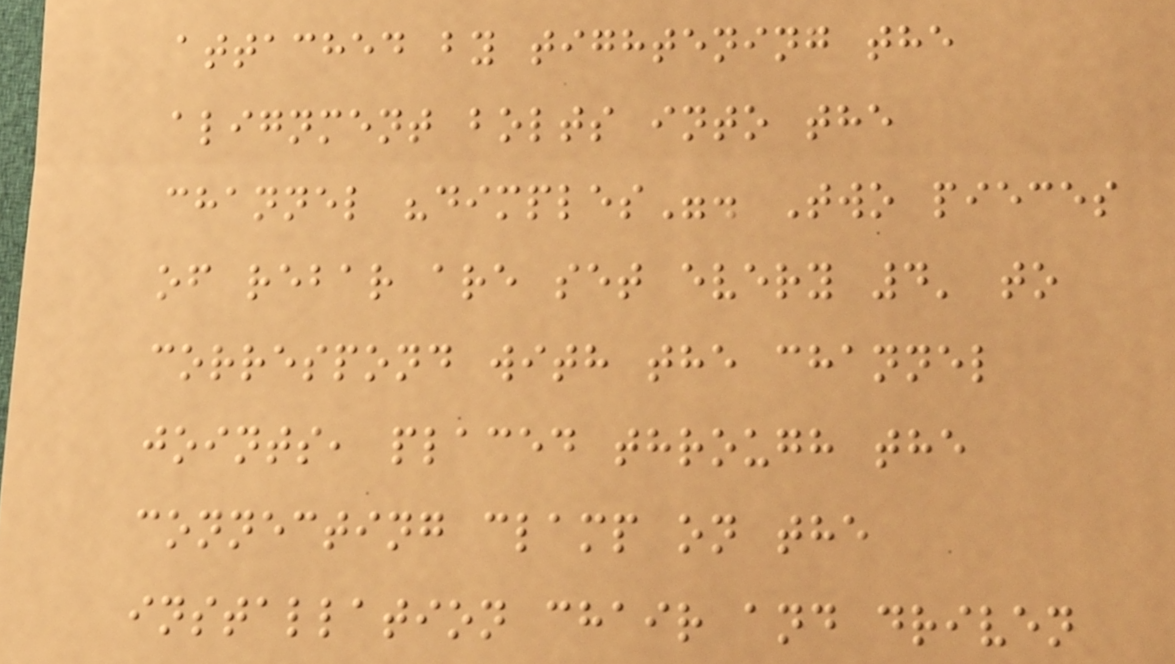attached by tightening the
alignment bolts into the
channel "dimples". Two pieces
of rebar are set every 4' to
correspond with the channel
joints, placed through the
connecting clamp on the
installation chair and driven
